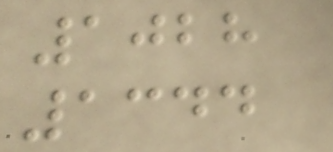1028
1344
